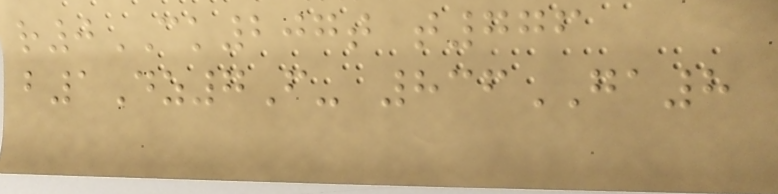r0CK207t t776
b1Dz7F- 836GA8
